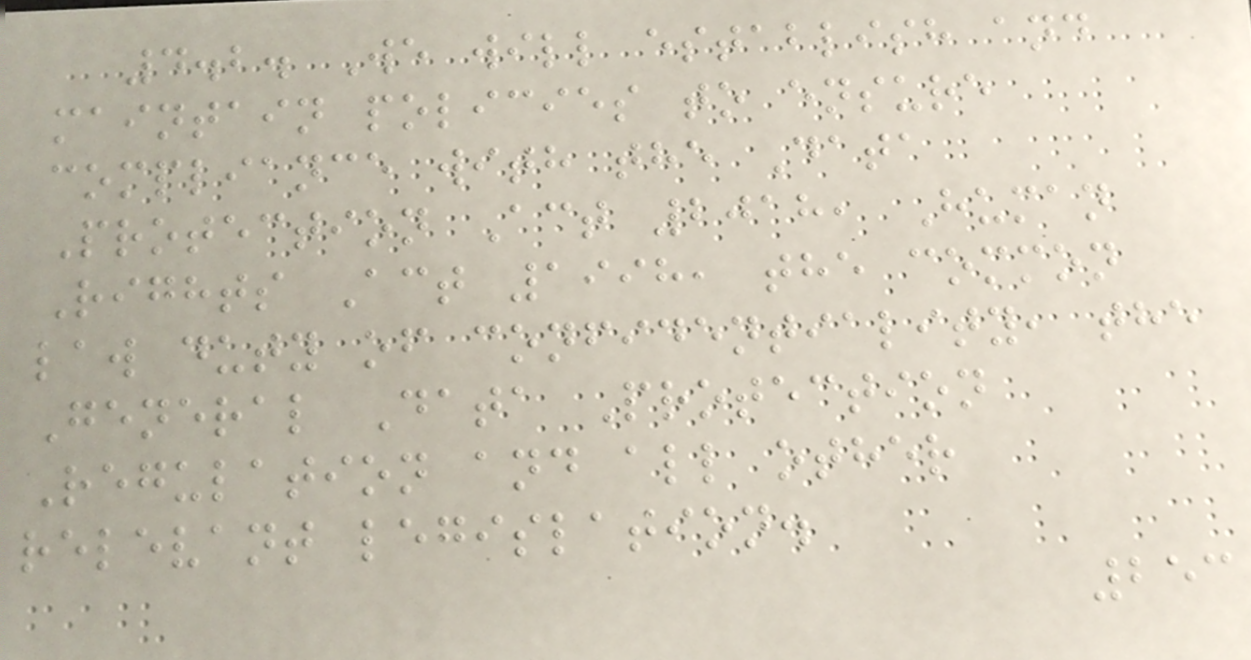4.2. We will establish and
maintain policies to ensure
compliance with the Data
Protection Act 2018, Human
Rights Act 1998, the common
law duty of confidentiality, the
General Data Protection
Regulation and all other
relevant legislation.
253
